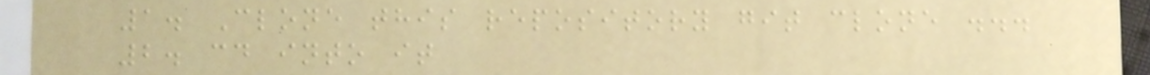1. Clone this repository git clone ...
2. cd into it
